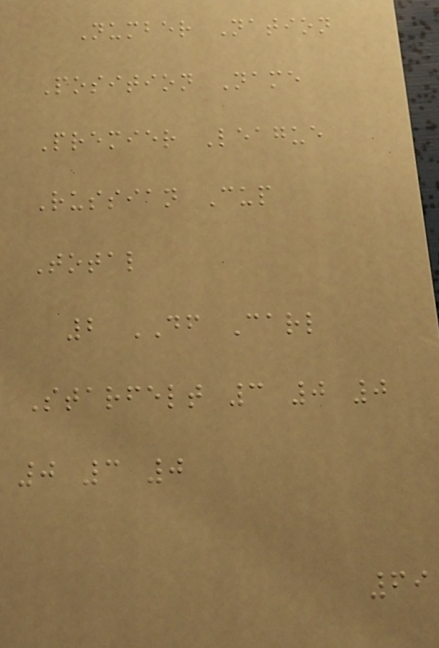Number Nation
Position Name
Premier League
Russian Cup
Total
2 DF Carl
Starfelt 3 0 0
0 3 0
69
